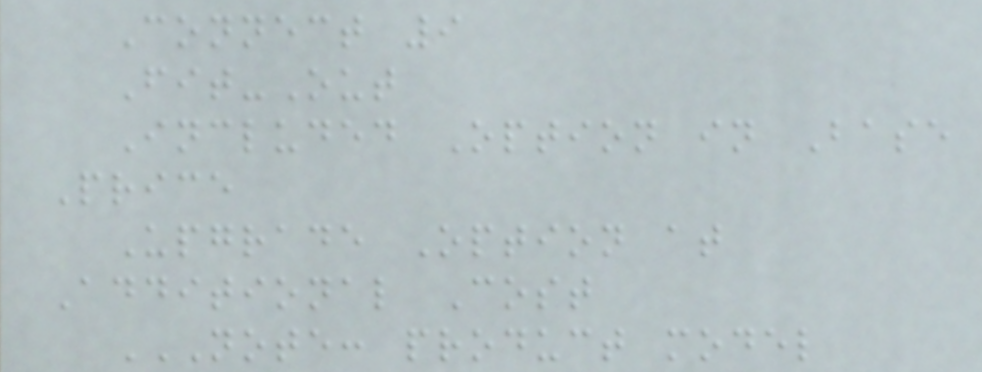Connect 9
Fit-Out
Included Option in Base
Price
Upgrade Option at
Additional Cost
NOTE: PRODUCT MODEL
